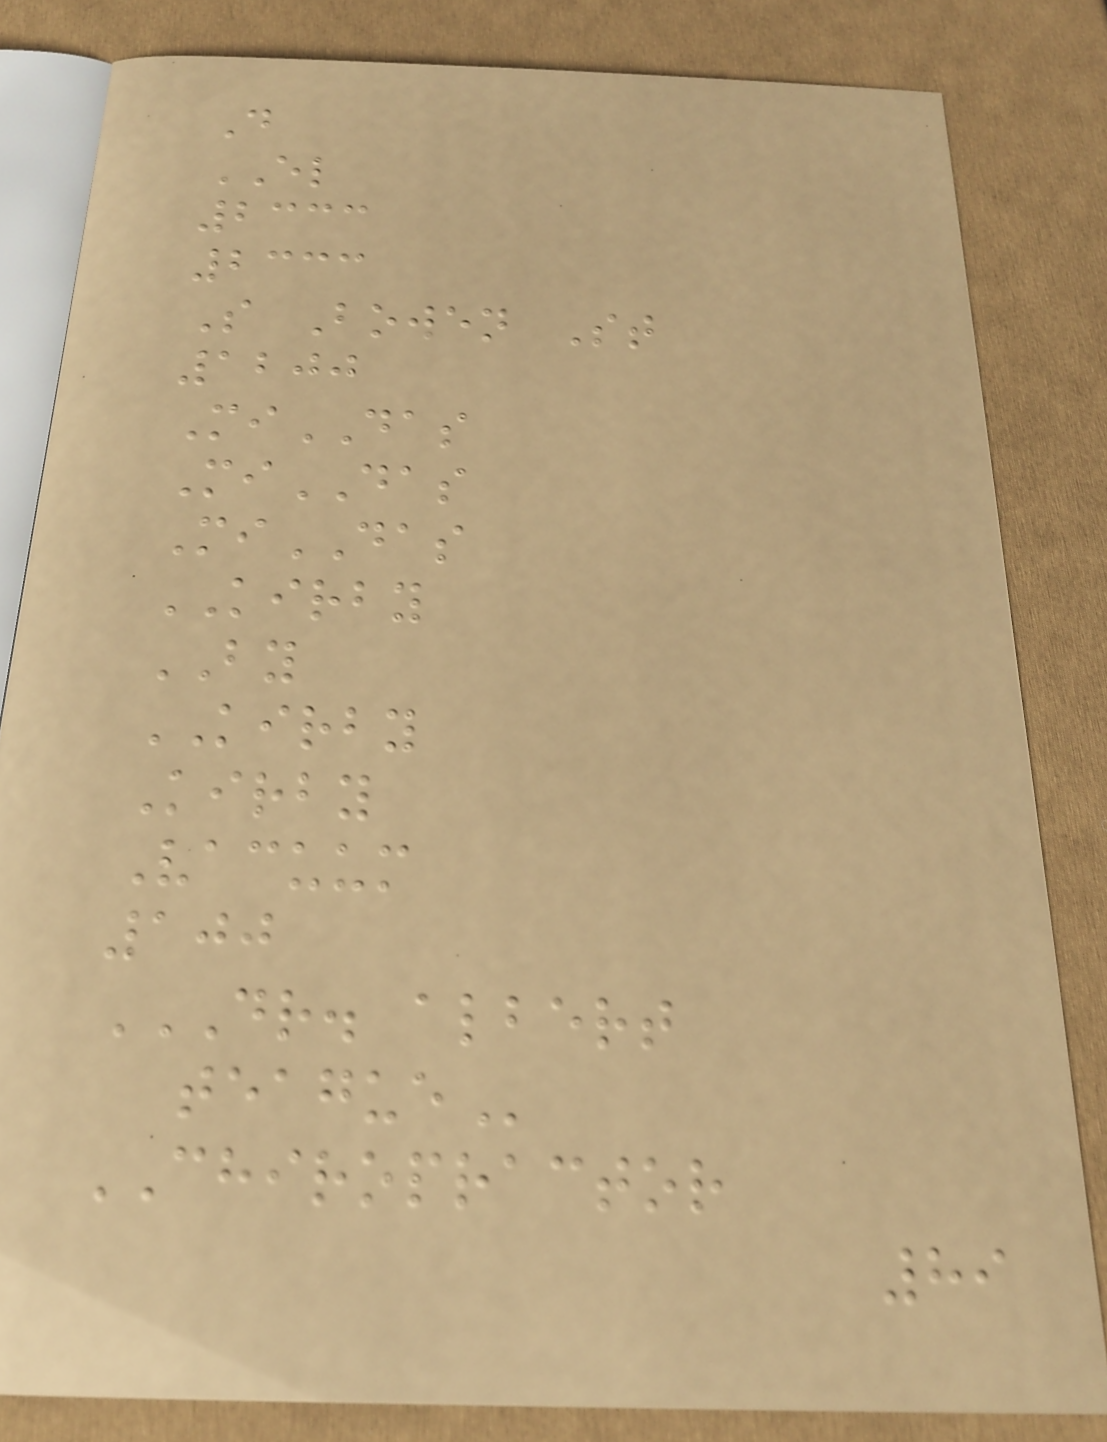D
EL
2333
2333
S Bowen St
1200
MiDAS
MiDAS
MiDAS
KIRBY
BY
KIRBY
Kirby
Vacuum
100
DR. ALBERT
TEAGUE
CHIROPRACTOR
89
